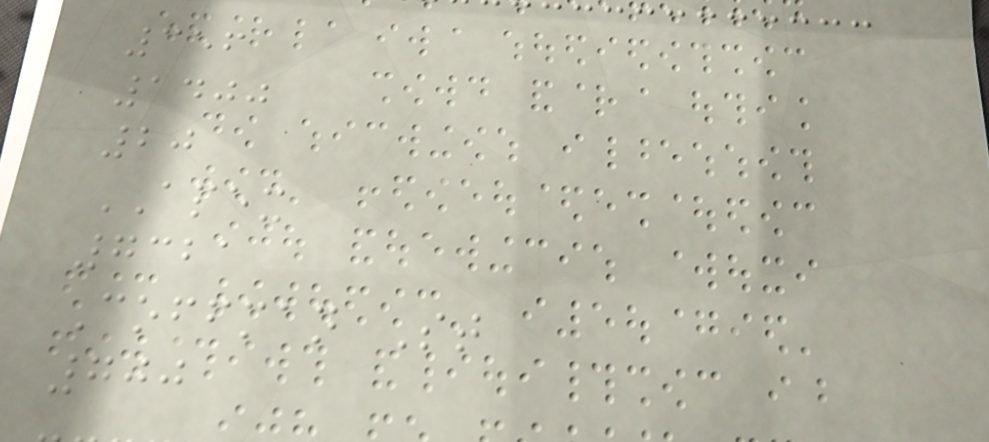356
1400
20
APEX
7321
Coffman St
700
